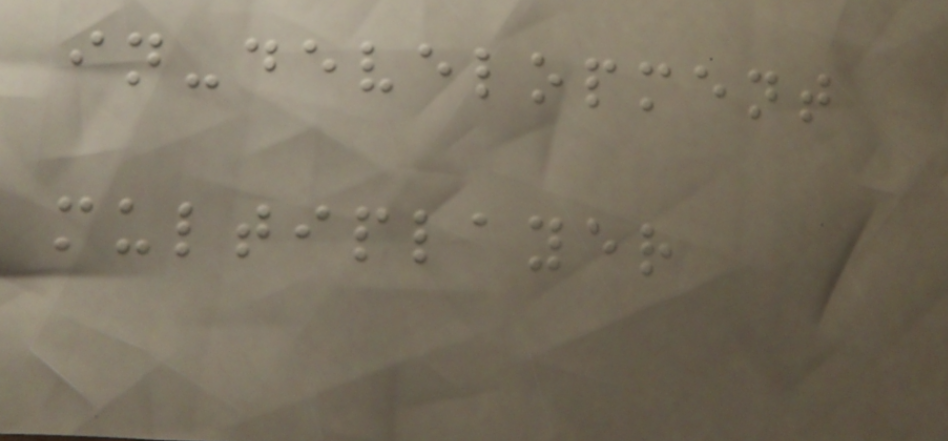in-development
multiplayer
